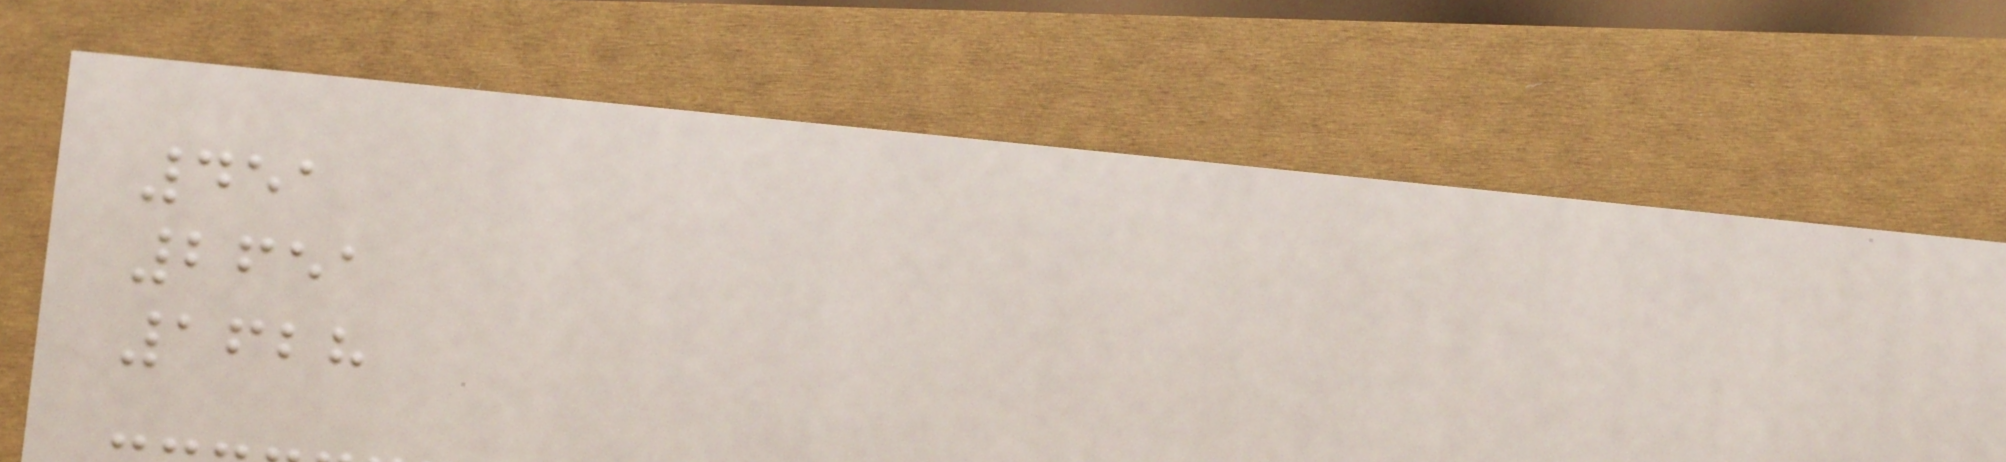451
2651
1628
